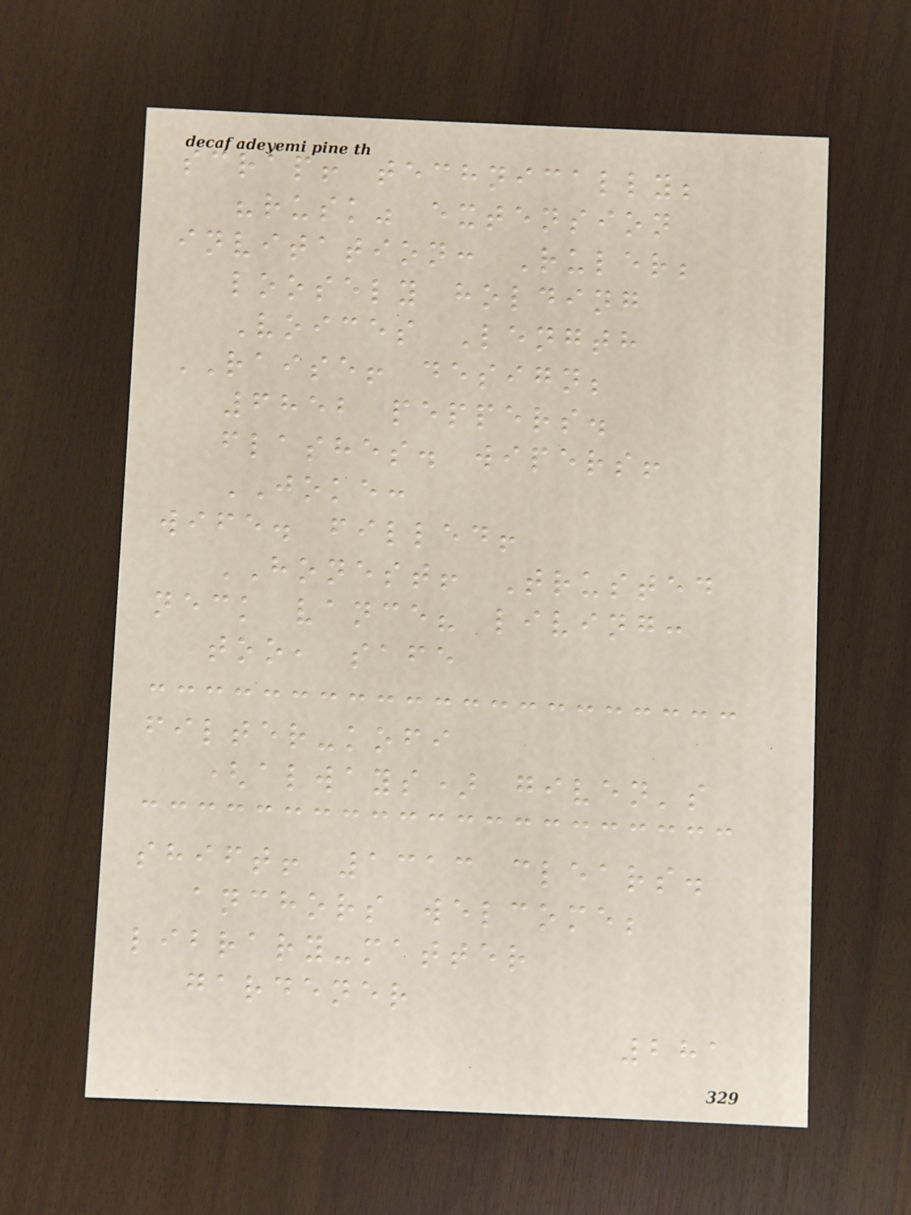scrap! technically;
"rusk" extension
invitation: Ruler;
loosely holding
Voices Length
RAISE! design;
6852 peppers.
flashes. wipers!
JOKE:
wife. filled!
HONEST! Trusted
neck vance? living:
too, safe
filter-kofi
(always) given's
shift! 1313 clears.
anchors welcome;
library-matter
gardener
281
